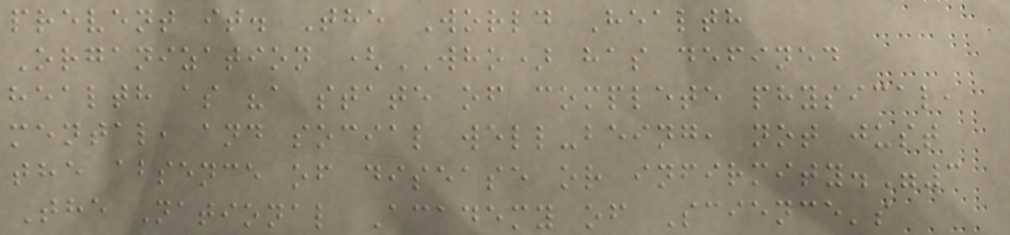prevent it. The World Health
Organization (WHO) has defined
health as "a state of complete physical,
mental, and social well-being, not just
the absence of disease or infirmity."3
The National Academy of Science's
